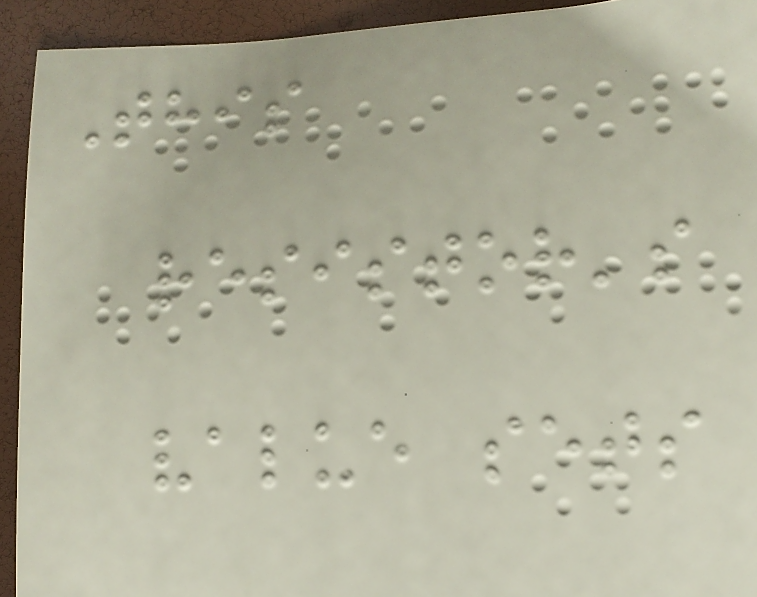This
resistor's
value sets
